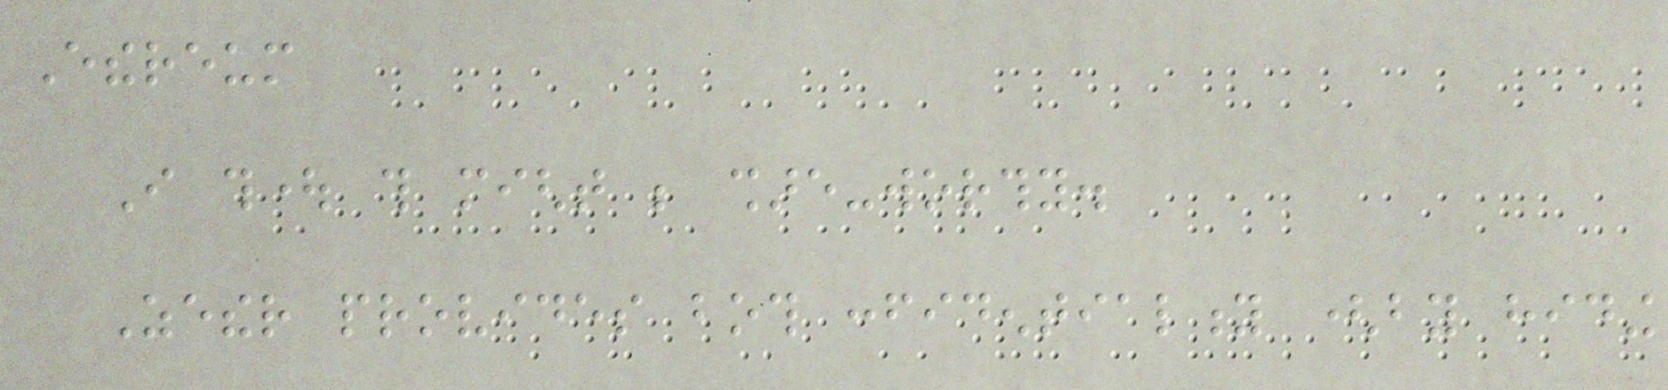Ethereum
I thought this might be share-worthy.
Zether provides both confidentiality (by hiding
